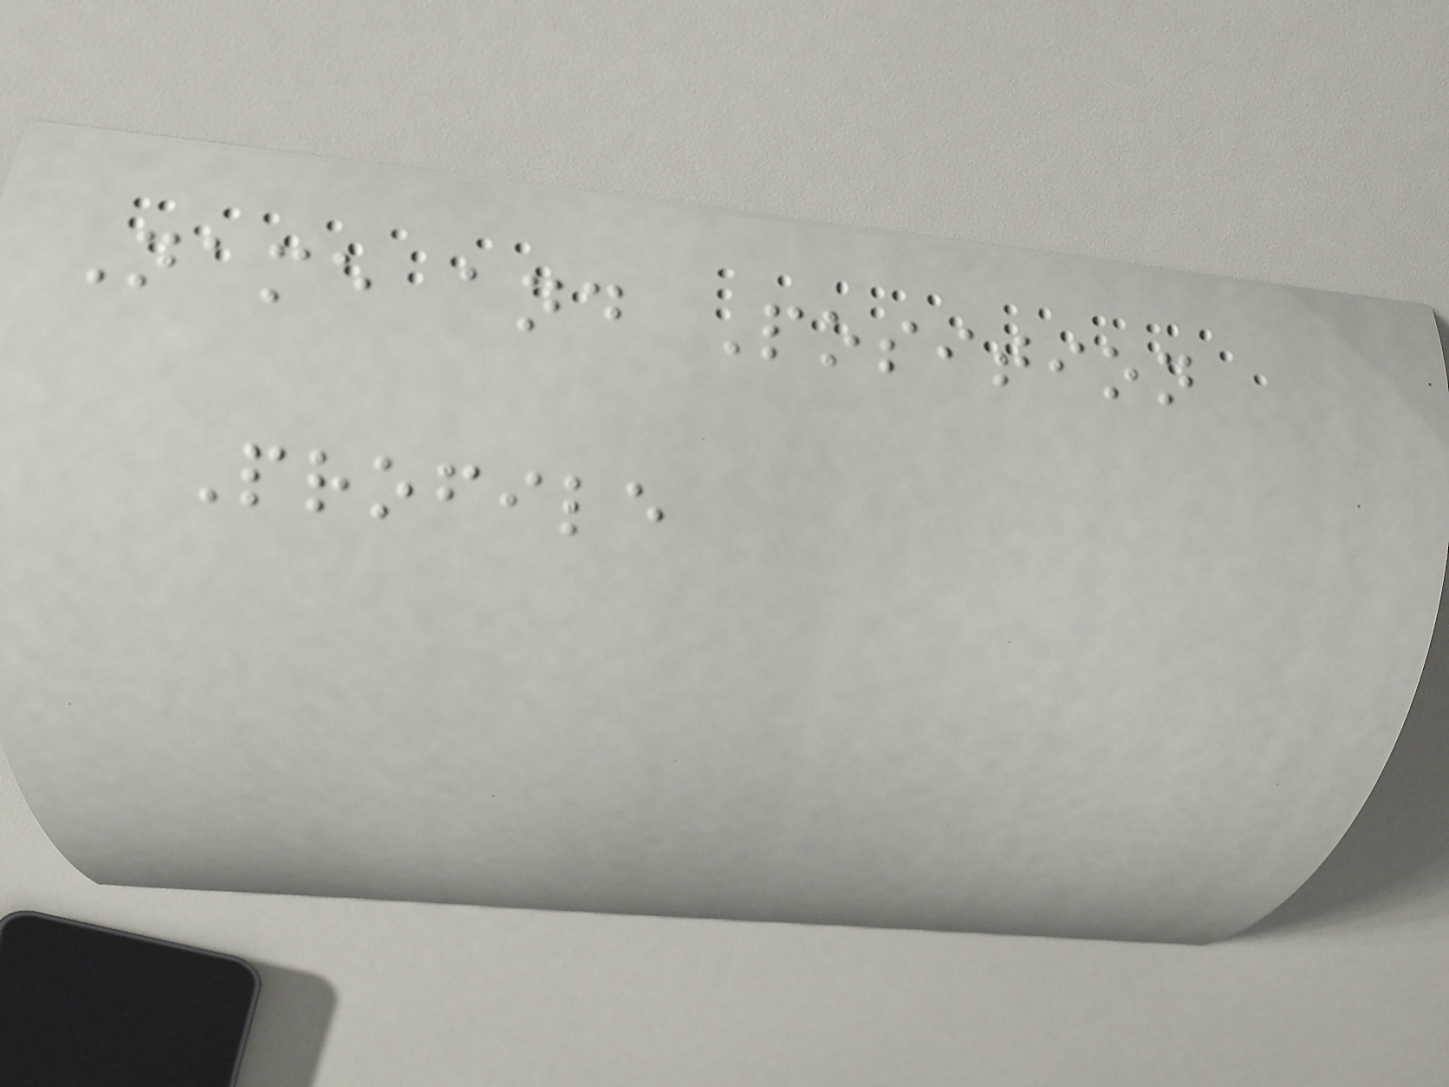Name and Position
Profile
